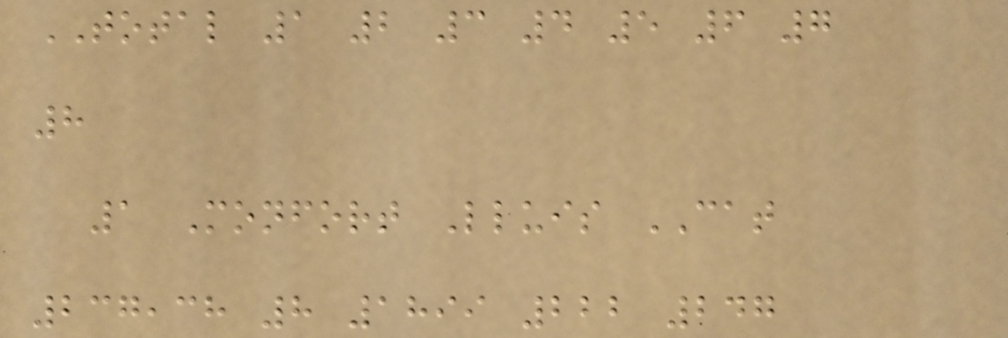TOTAL 1 2 3 4 5 6 7
8
1 Monfort Lluis CAT
237,38 8 1899 222 247
